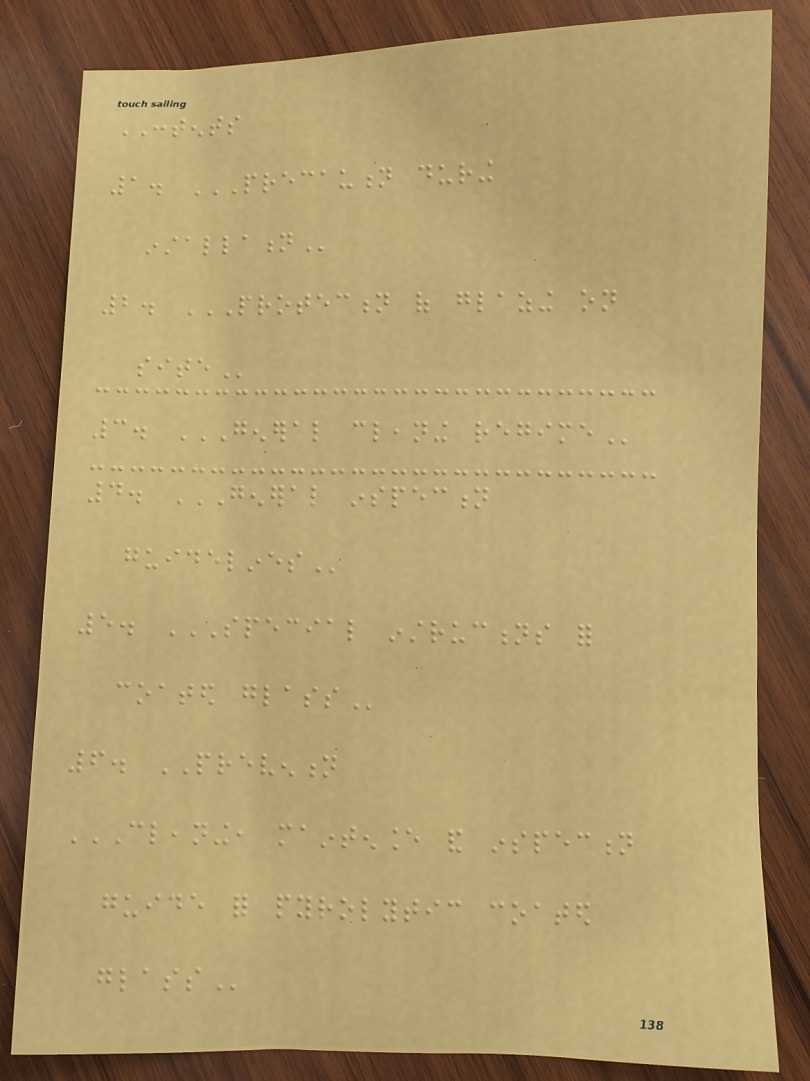CONTENTS
1. PRECAUTION DURING
INSTALLATION
2. PROTECTION OF GLAZING ON
SITE
3. GENERAL CLEANING REGIME
4. GENERAL INSPECTION
GUIDELINES
5. SPECIAL INSTRUCTIONS FOR
COATED GLASS
6. PREVENTION
CLEANING, MAINTENANCE AND INSPECTION
GUIDE FOR PYROLYTIC COATED
GLASS
